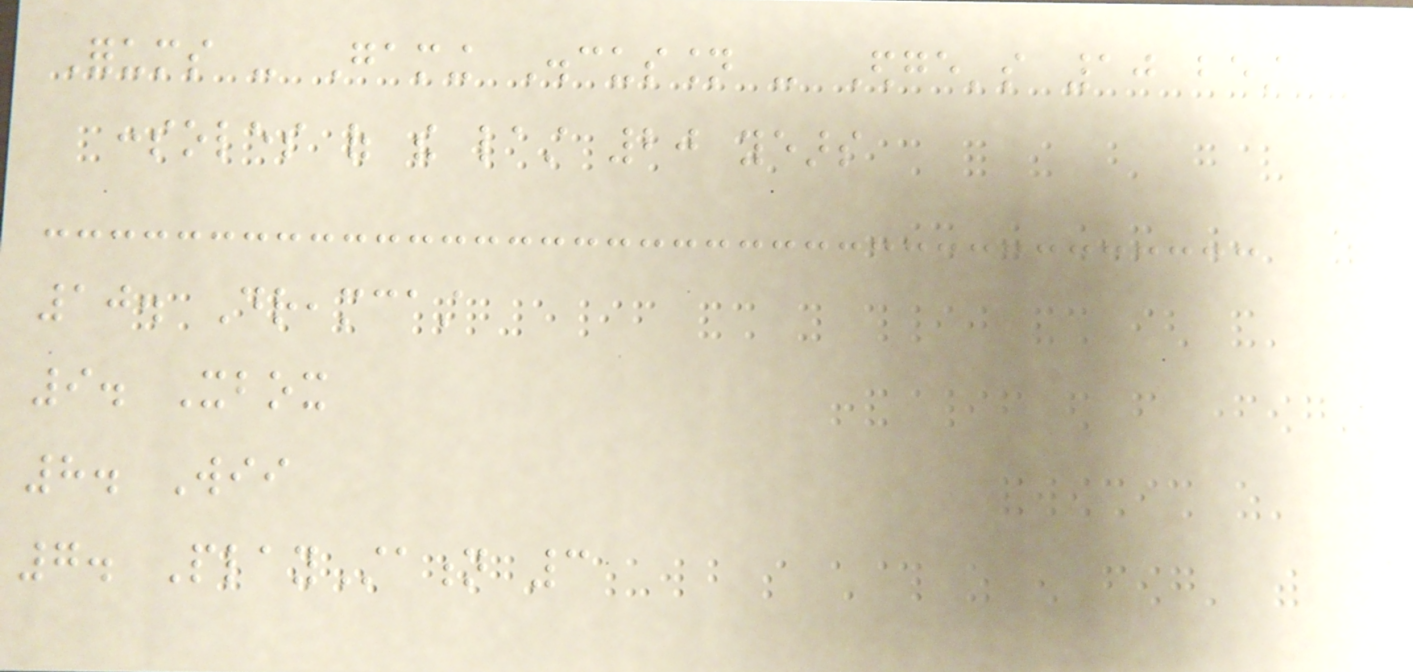Forums - Gaming Discussion - Edge's 10 best
consoles of the last 20 years
10. Dreamcast
9. Xbox
8. Wii
7. PlayStation 3
